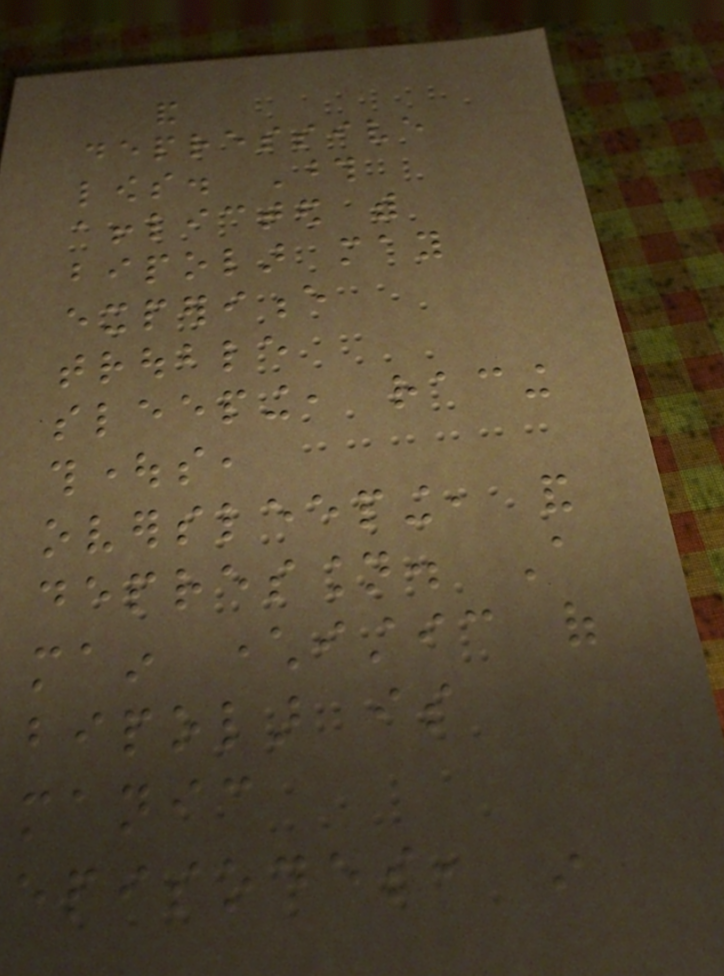and
depressive
lows. Those
afflicted with
bipolar may
experience
trouble
sleeping, racing
thoughts,
oversleeping, and
depression. A
main characteristic of
bipolar is
manic
episodes, in
